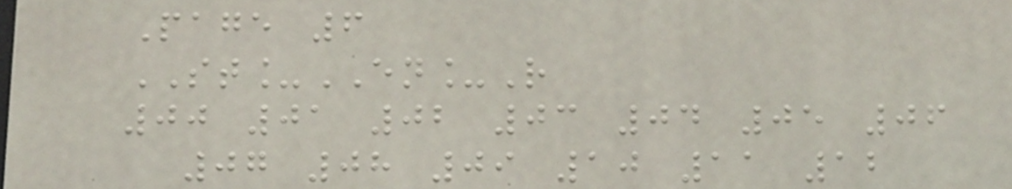Page 6
ST_EN_R
00 01 02 03 04 05 06
07 08 09 10 11 12
